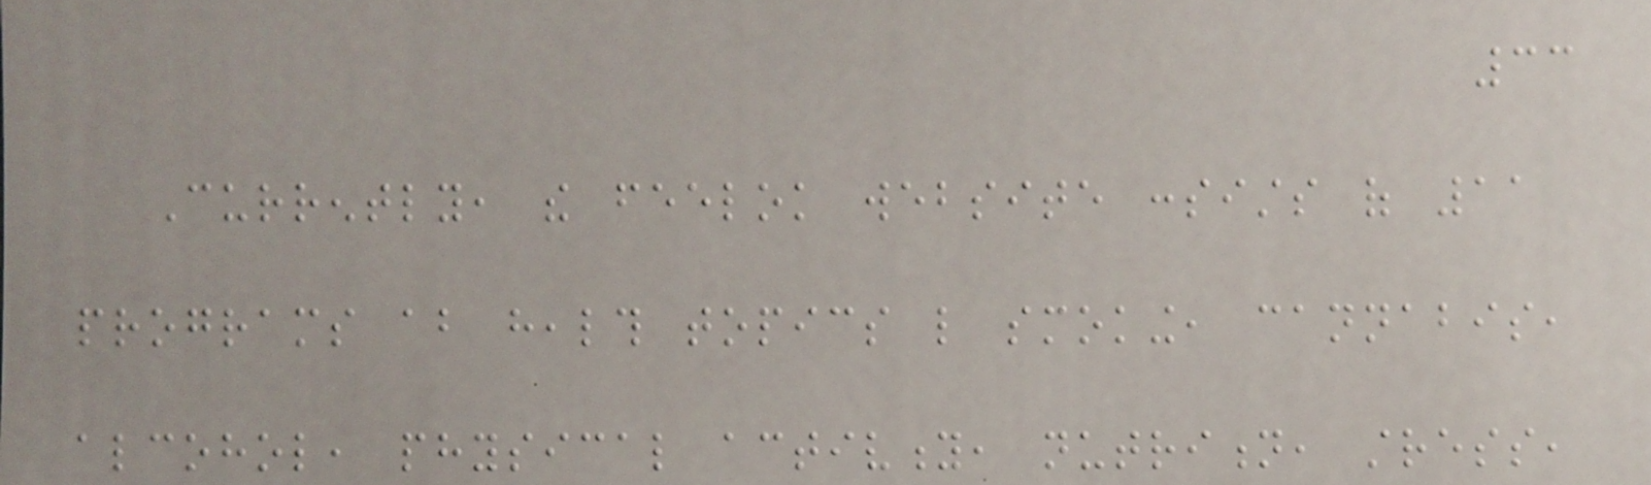33
Currently, the feelok website consists of 11
programs about health topics like smoking, cannabis,
alcohol, physical activity, nutrition, stress,
